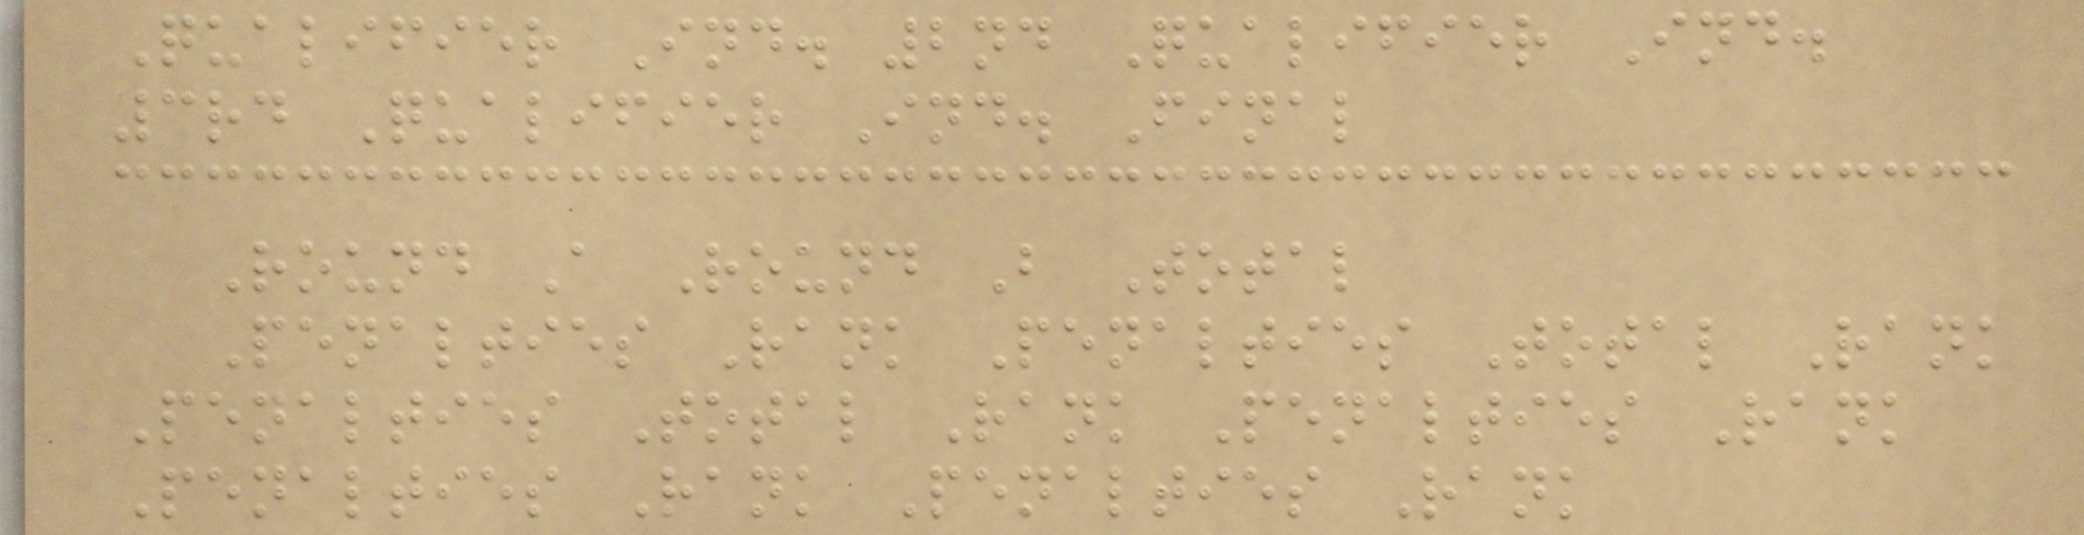Qualifier Ind. 2nd Qualifier Ind.
3rd Qualifier Ind. Final
Round A Round B Total
Penalties Rank Penalties Total Rank
Penalties Total Rank Penalties Rank
Penalties Rank Penalties Rank
